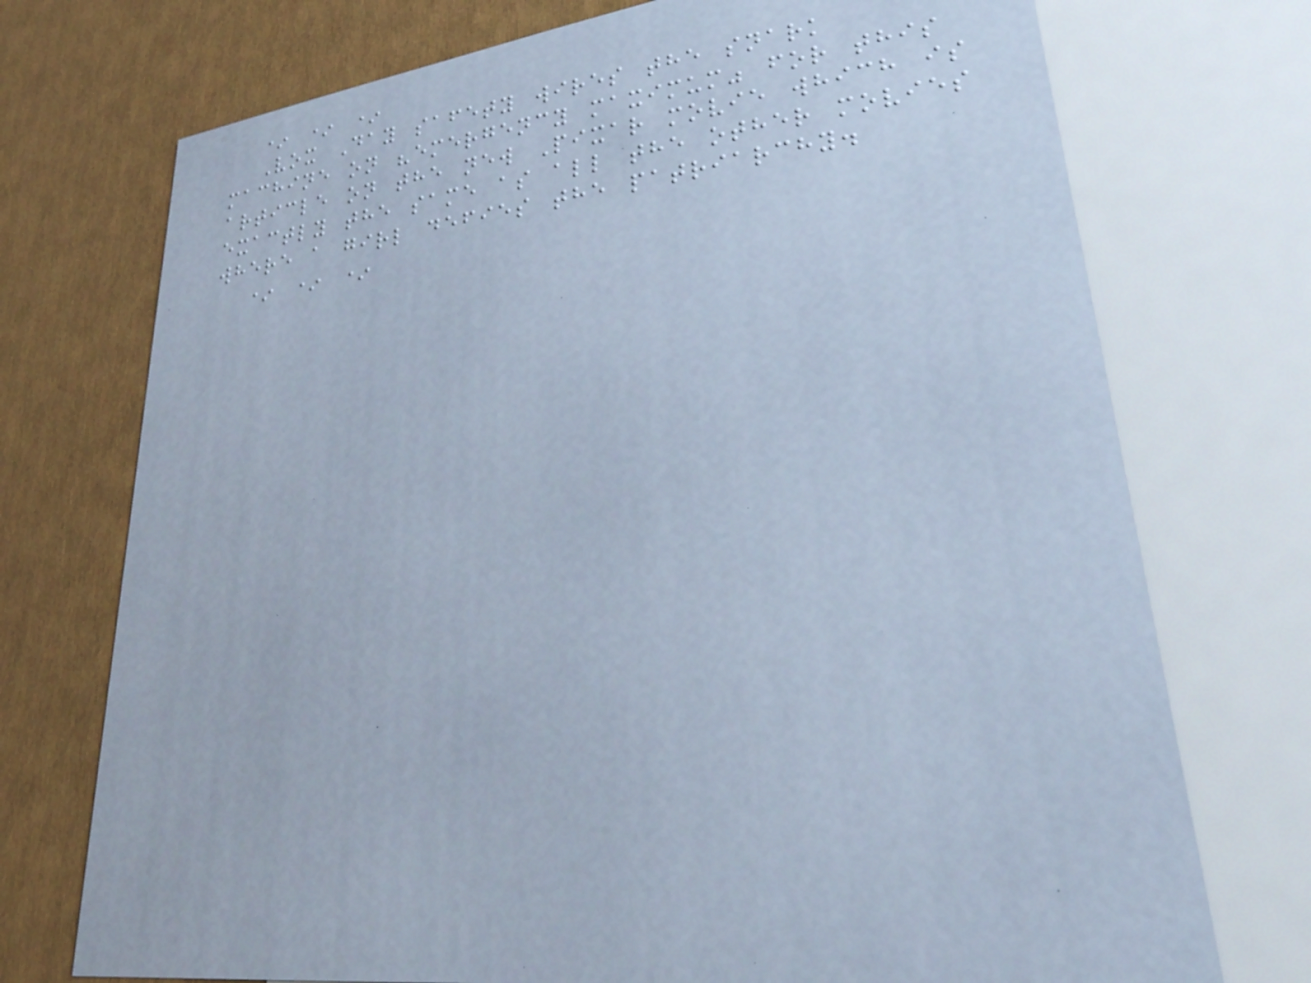* * *
Vox Day safety wires the snark
machine on "emergency maximum" for this
article on the new Pixar movie which is
exactly the same as all the other movies
where a girl defies the patriarchy.
* * *
